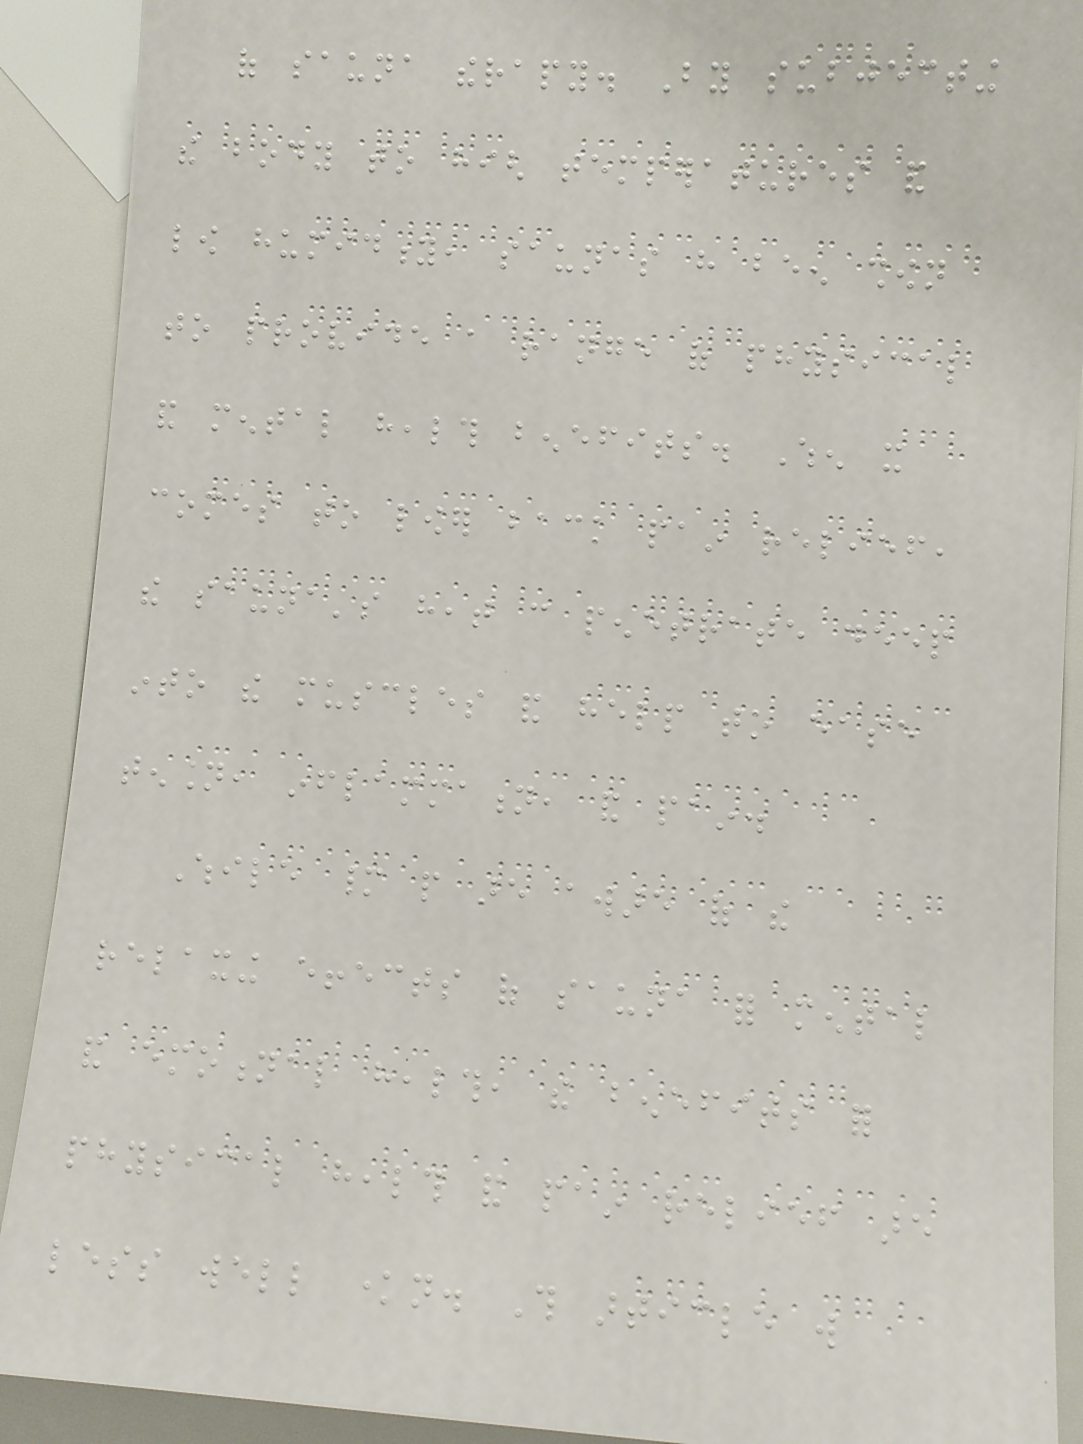of sauna therapy. By subjecting
the body to high temperatures and
low humidity, saunas have been shown
to provide a range of physical
and mental health benefits. When it
comes to lower back pain relief,
the sauna's heat can penetrate deep
into the muscles and help to ease
tension, inflammation, and pain.
While many people are aware of the
relaxing effects of sauna for mental
and emotional health, the benefits for
physical health and pain relief are
less well known. This article will
